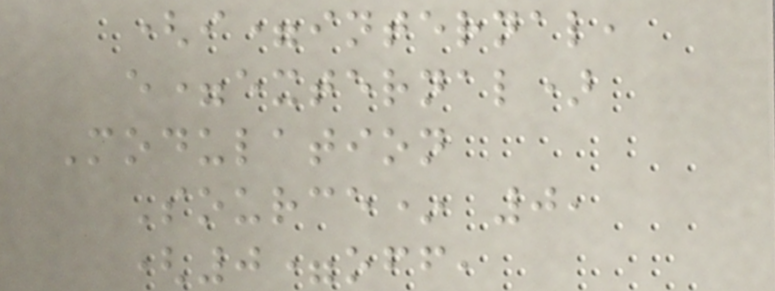(i=internal,
e=external)
Modulation
Source* 0,
(0=off,
